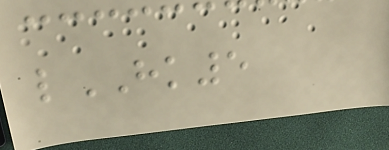lHK5
